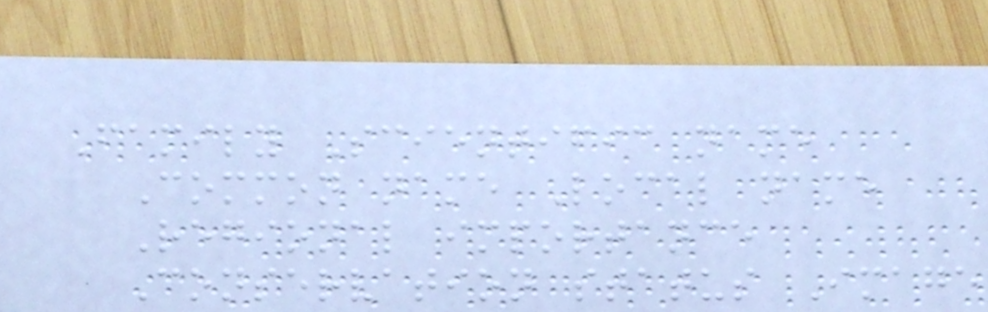Family Scientific name
Common name Local name
Regional importance
Conservation status Image
